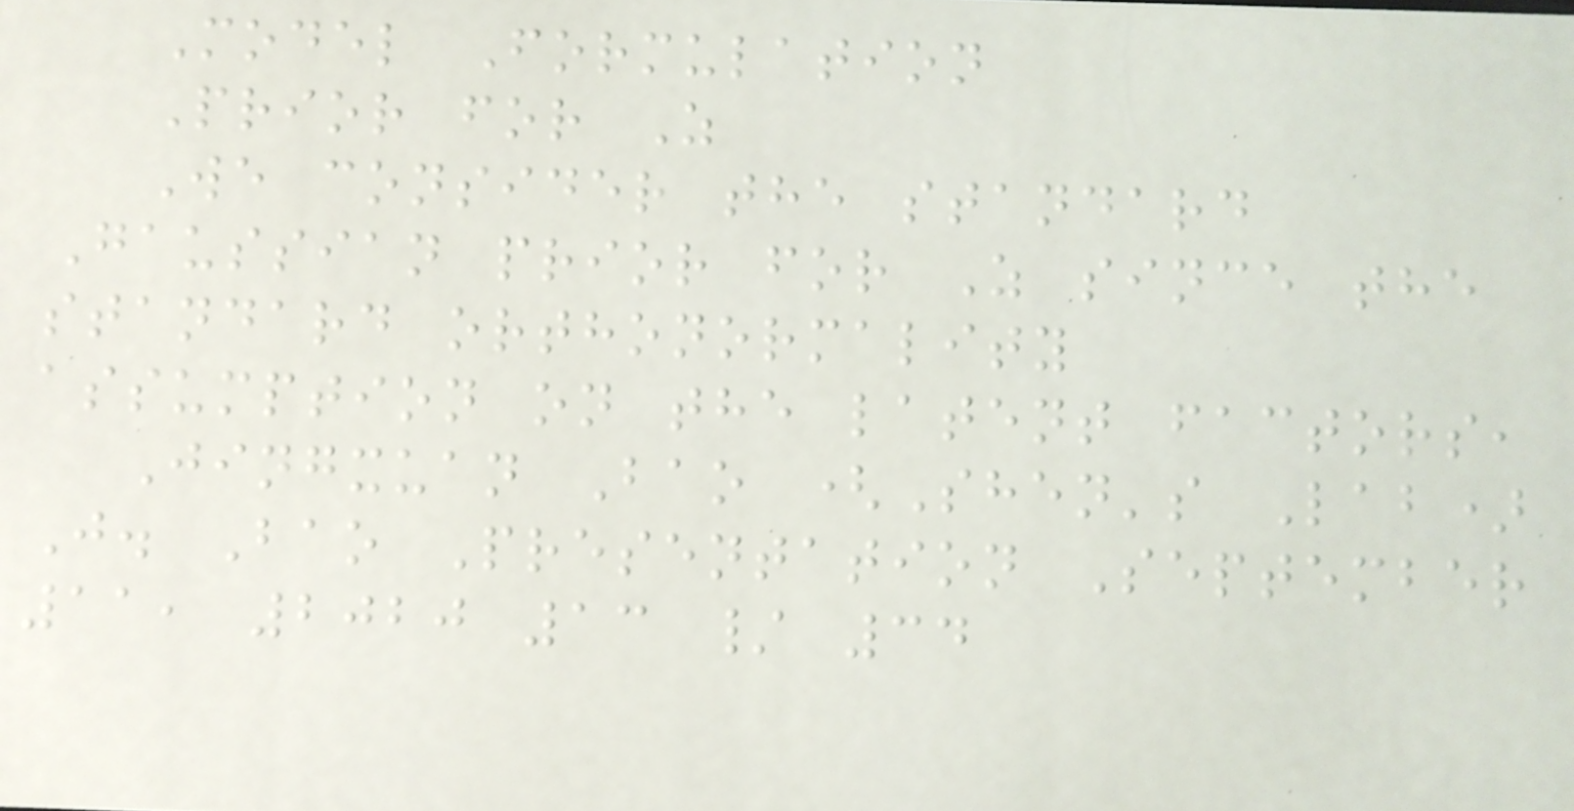Model Formulation
Prior for Z
We consider the standard
Gaussian prior for Z since the
standard orthonormality
assumption on the latent factors,
Jingxuan Bao (Shen's Lab)
J. Bao Presentation September
11, 2020 13 / 34
